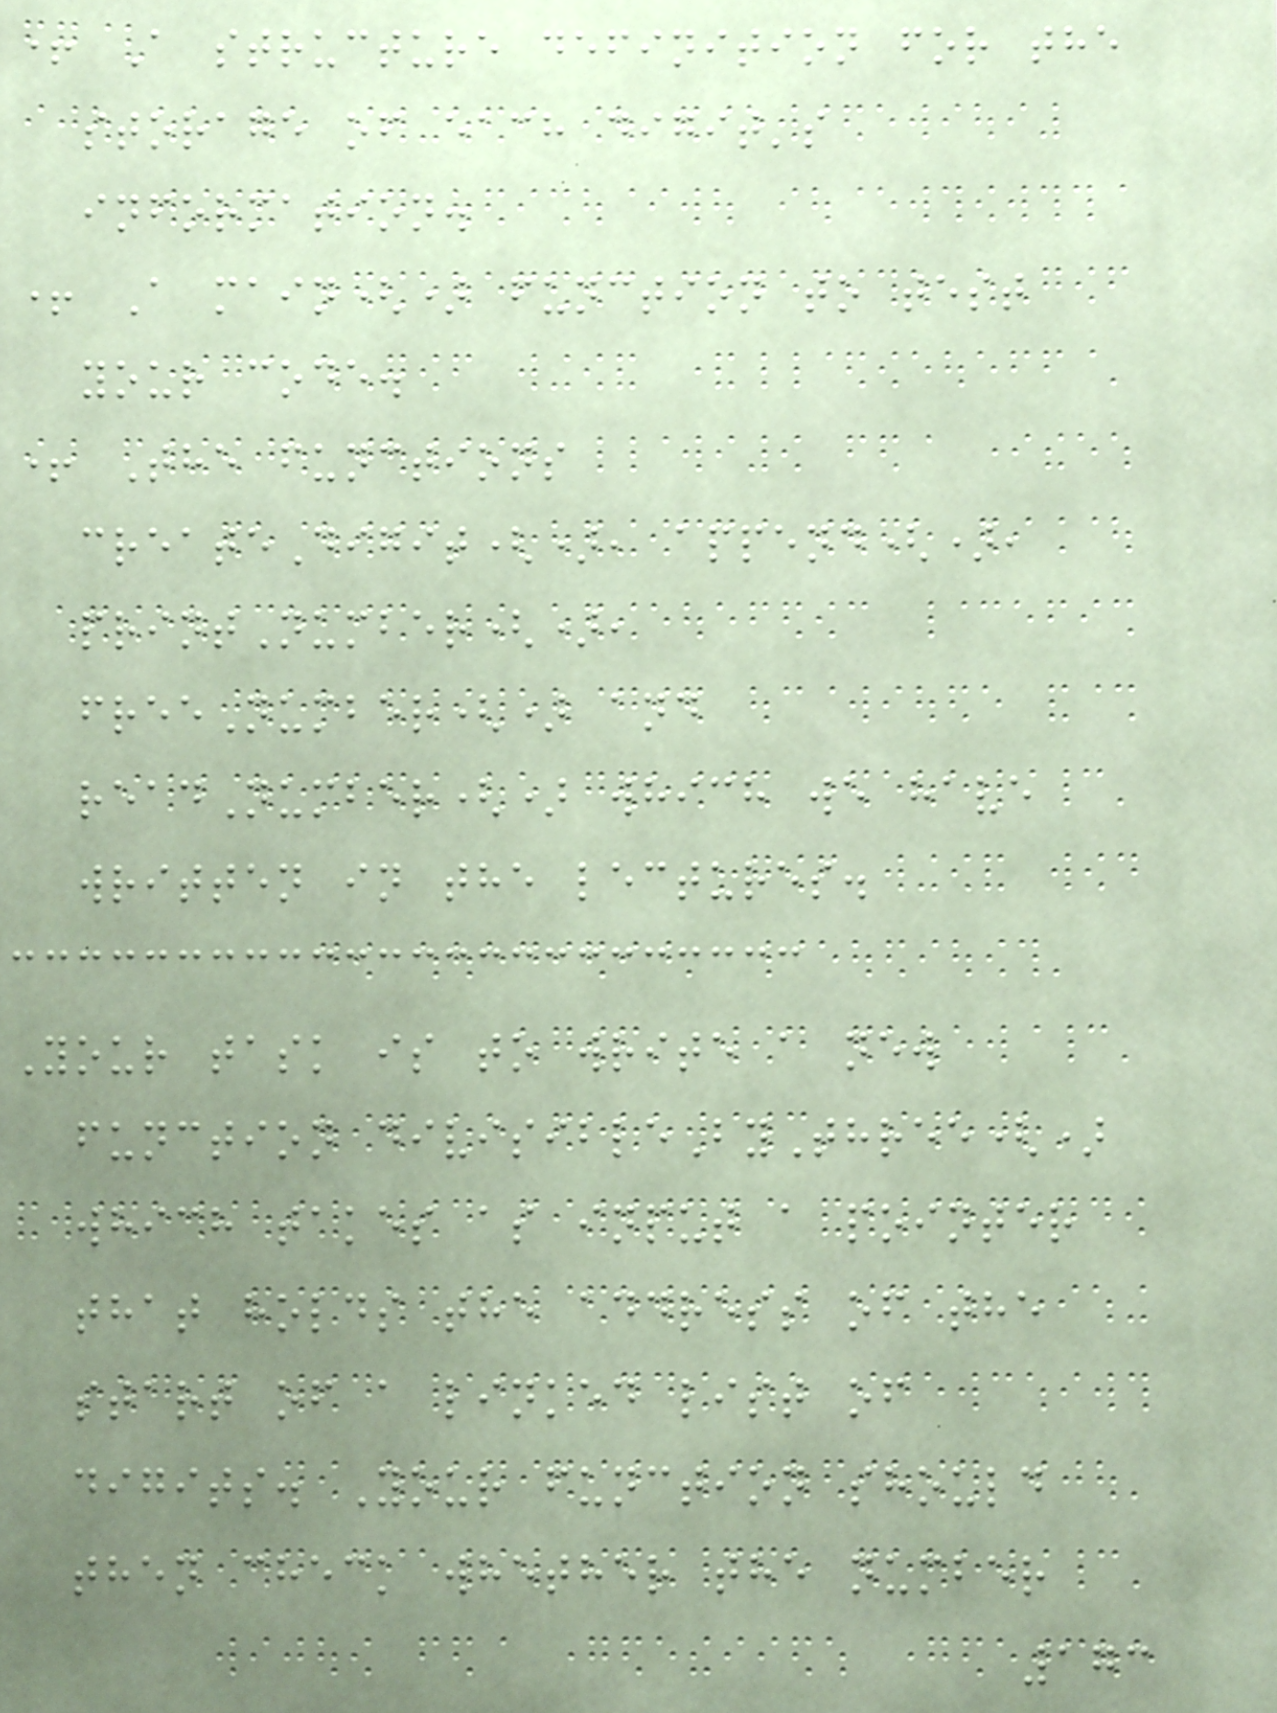+ A structure definition for the
storage of each digit's
information.
+ A main() function to test
your code.
+ The functions
createDigit(), append(),
printNumber(),
freeNumber() and
readNumber() which we have
written in the lectures.
Your task is to write a new
function divisibleByThree()
which takes as input a pointer
that holds the address of the
start of a linked list of
digits. Your function should
then check whether the number
173
